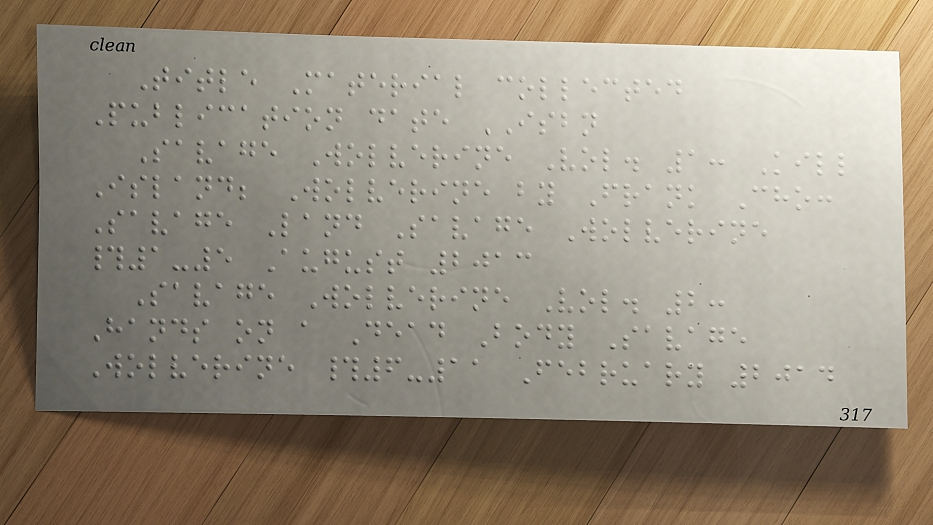Title Material collected
Publication date ISBN
Savage Wolverine Vol. 1: Kill
Island; Wolverine by Frank Cho:
Savage Land Savage Wolverine
#1-5 August 2013
Savage Wolverine Vol. 2:
Hands on a Dead Body Savage
Wolverine #6-11 February 2014
